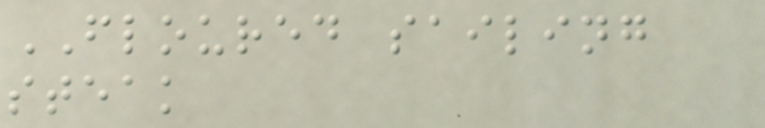FLOURED sailing
steak
